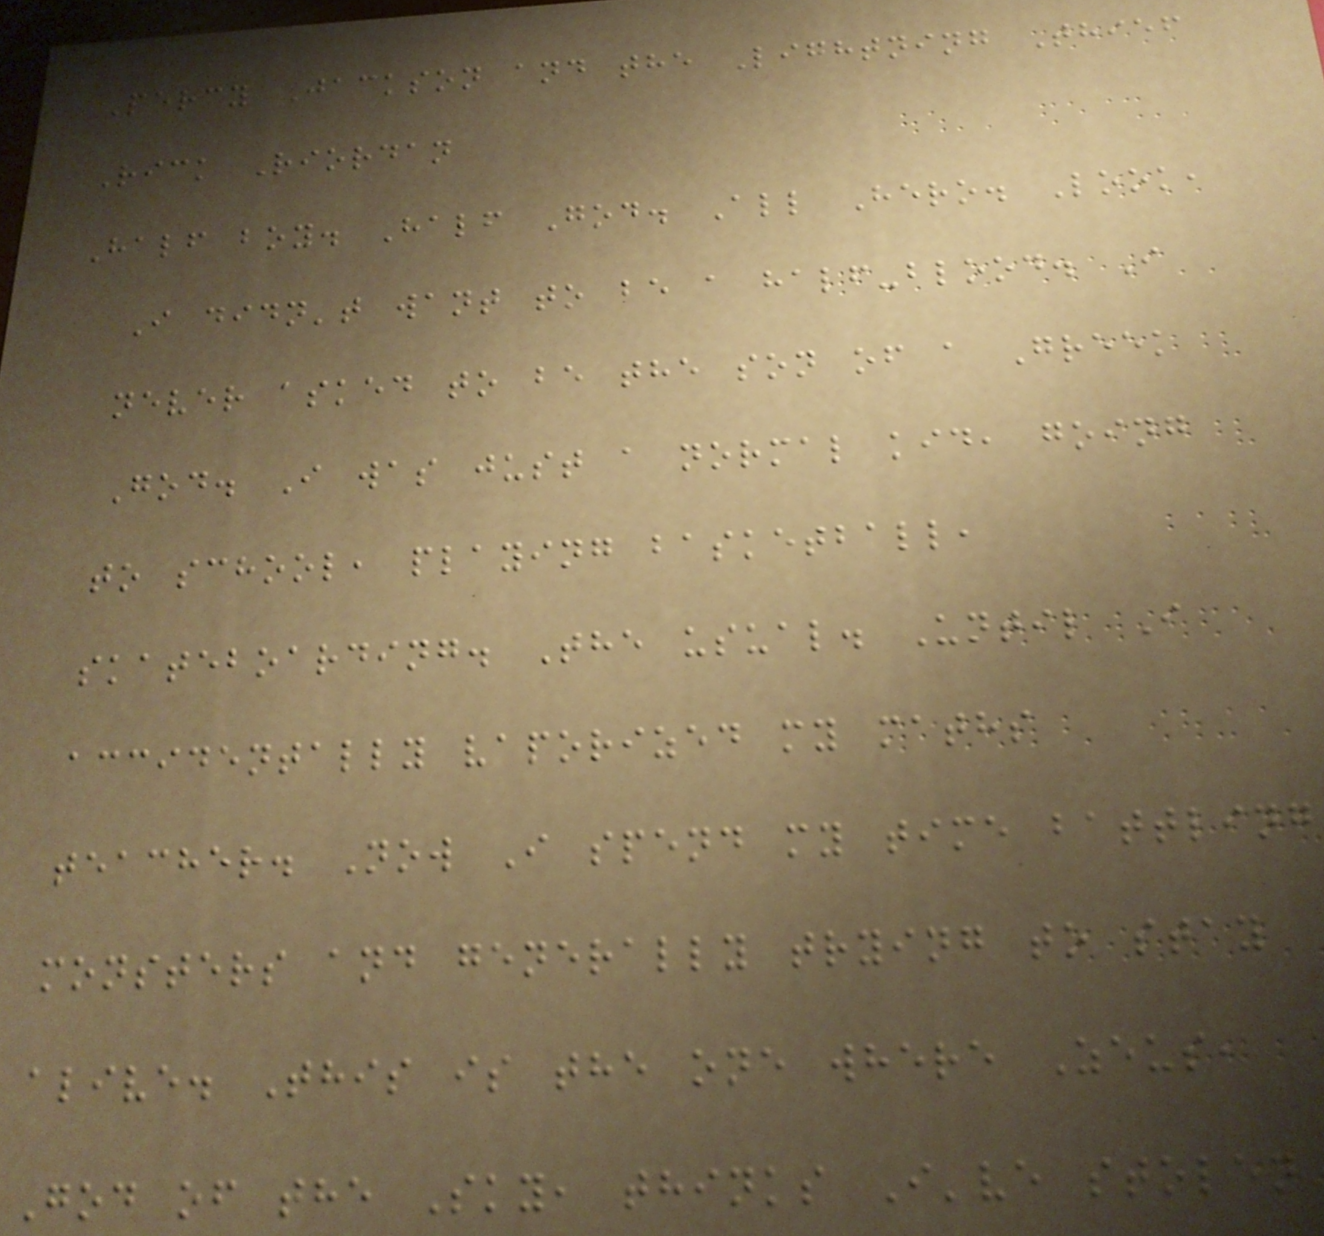Percy Jackson and the Lightning Thief
Rick Riordan
Half boy. Half God. All Hero. Look,
I didn't want to be a half-blood. I
never asked to be the son of a Greek
God. I was just a normal kid, going
to school, playing basketball,
skateboarding. The usual. Until I
accidentally vaporized my maths
teacher. Now I spend my time battling
monsters and generally trying to stay
alive. This is the one where Zeus,
God of the Sky, thinks I've stolen
